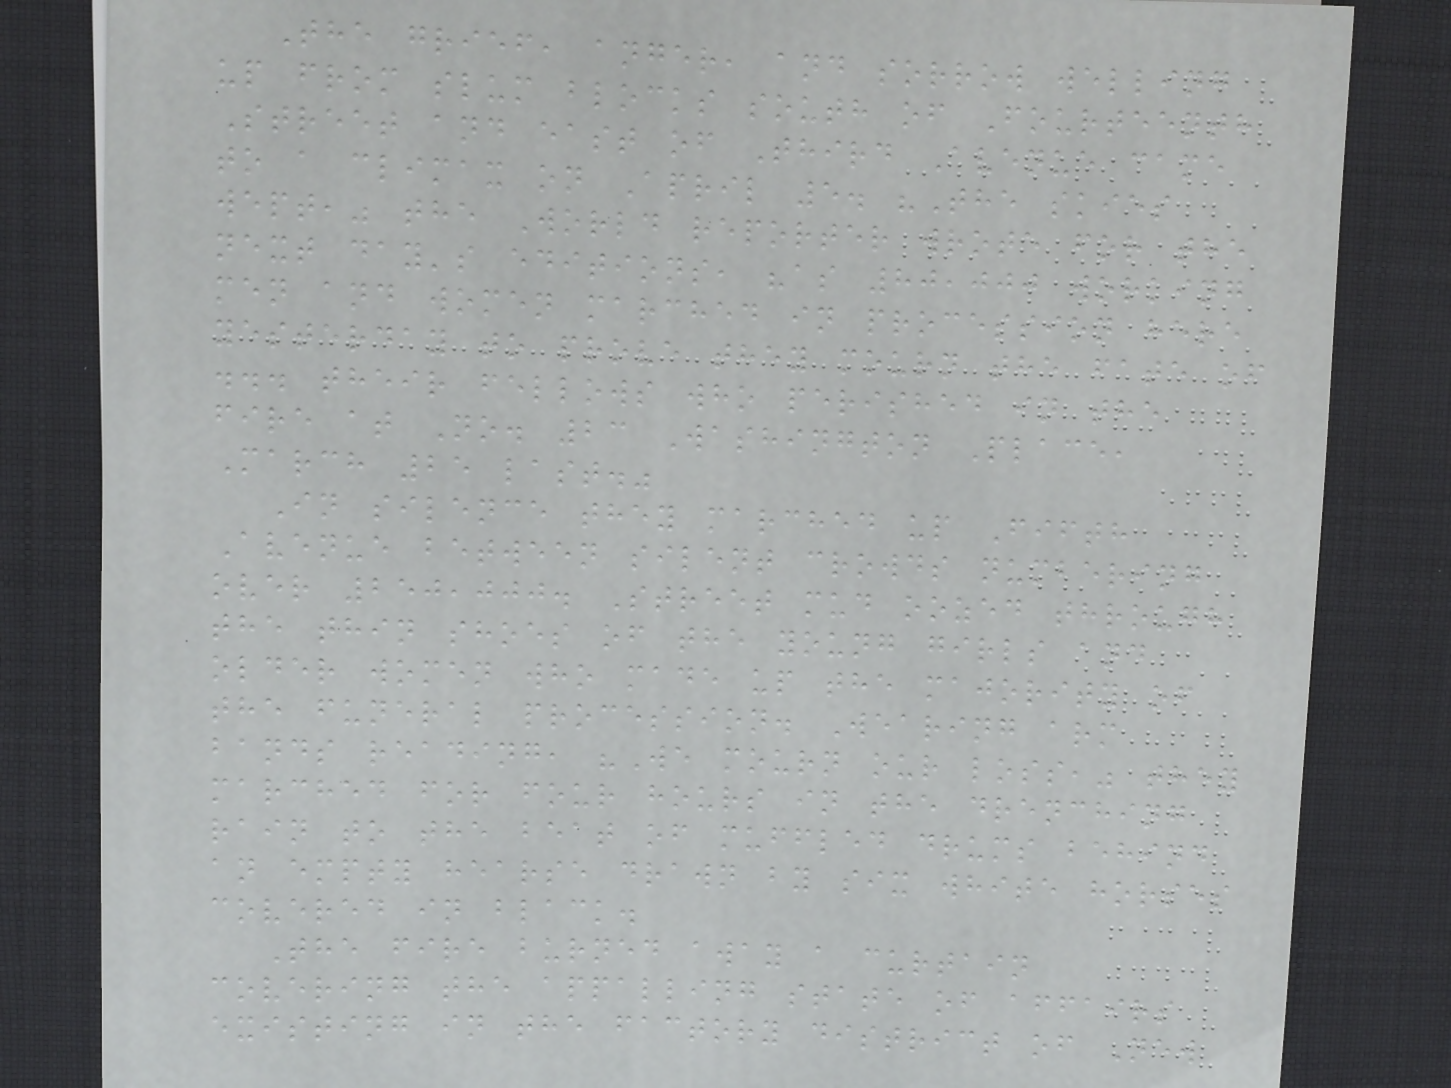The grief, anger, and sorrow welling
up from slum blocks south of Fourteenth
Street and east of Third Avenue came
to a climax on April 5. "The skies
wept," the World reporter wrote for the
next day's editions, "as 80,000 working
men and women marched in procession here
yesterday to prove they mourn the fate of
... their fellows who perished in the
fire at No. 23 Washington Place,
March 25 last."
In silence they marched up Fifth
Avenue between silent crowds numbering
over 250,000. Street mud oozed through
the thin shoes of the young girls and
older women who made up the majority of
the funeral procession. Wearing arm
bands reading, "We mourn our loss," they
marched for four hours in the drenching
rain to the beat of muffled drums behind
an empty hearse drawn by six white horses
covered in black.
The fire burned away a curtain
covering the appalling state of affairs
existing in the factory district of New
